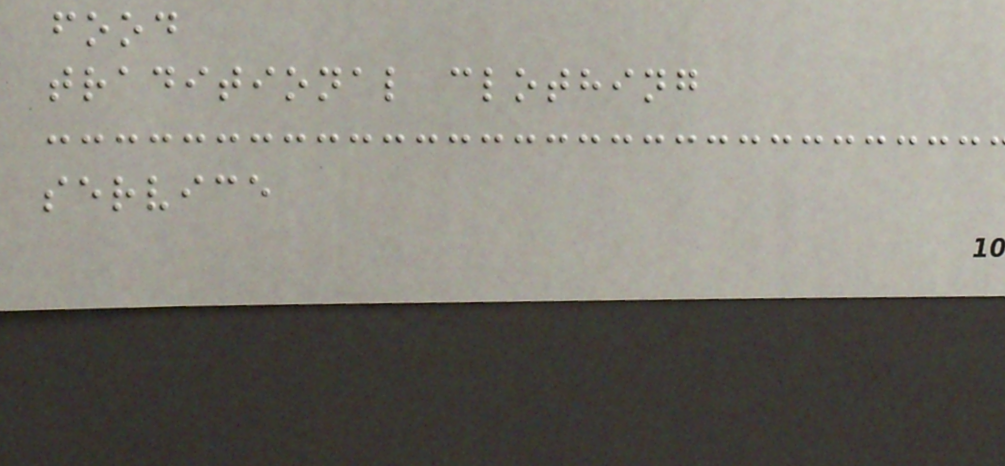food
traditional clothing
service
